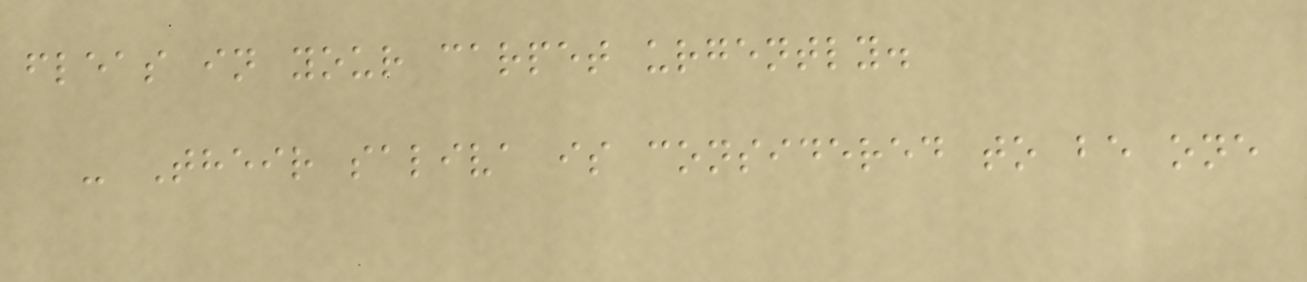fleas in your carpet urgently.
- Their saliva is considered to be one
